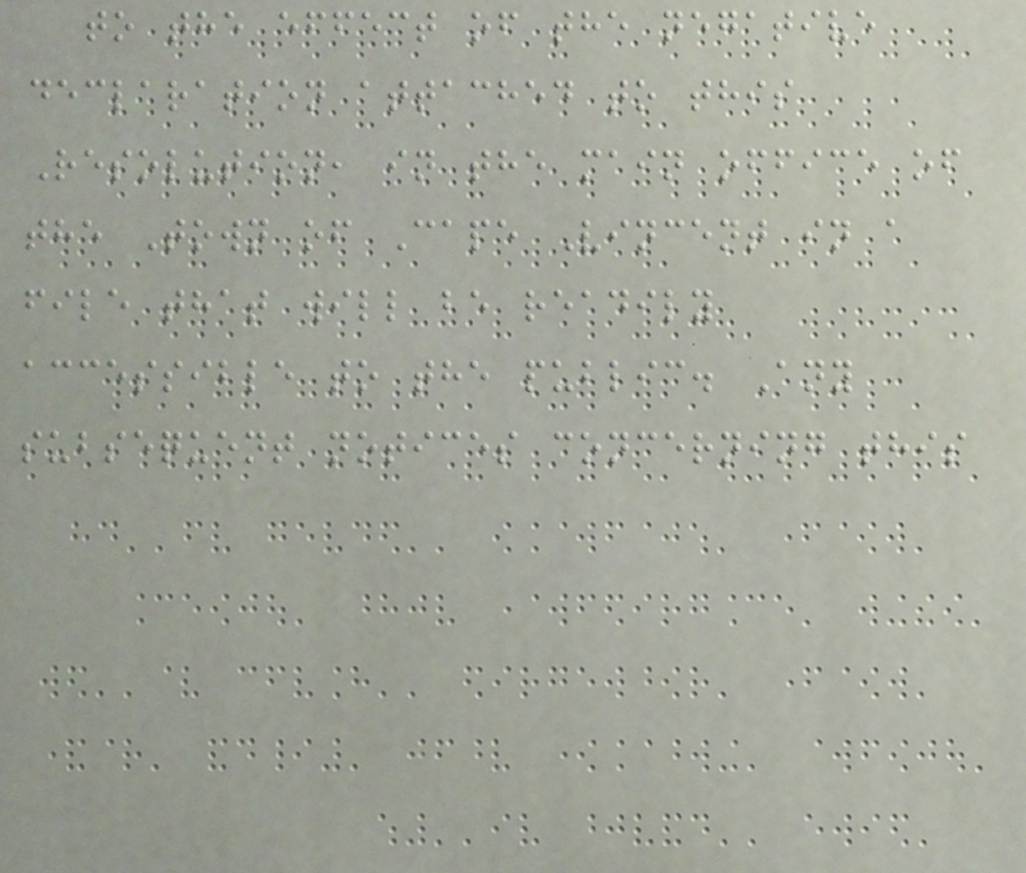to the effect of the negative
declaration attached to this
Resolution, in the main office of
the Town of Cape Vincent in a
file that will be readily
accessible to the public. Any
subsequent notices concerning this
